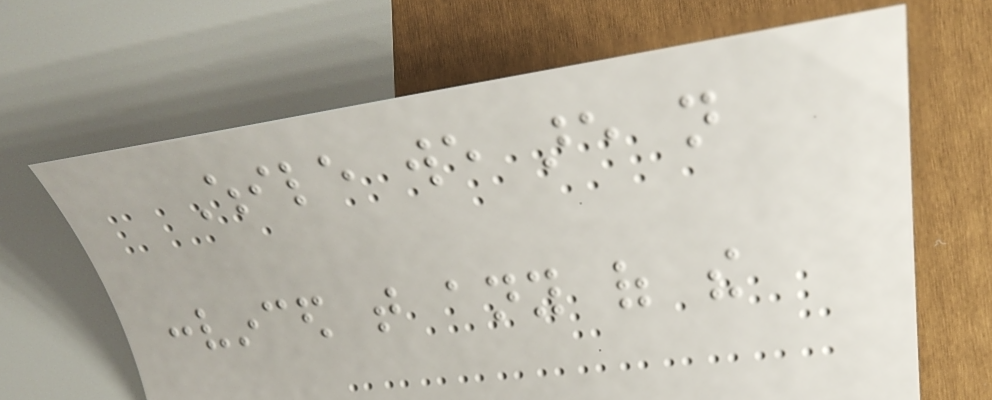While we are not
convinced that any of the
